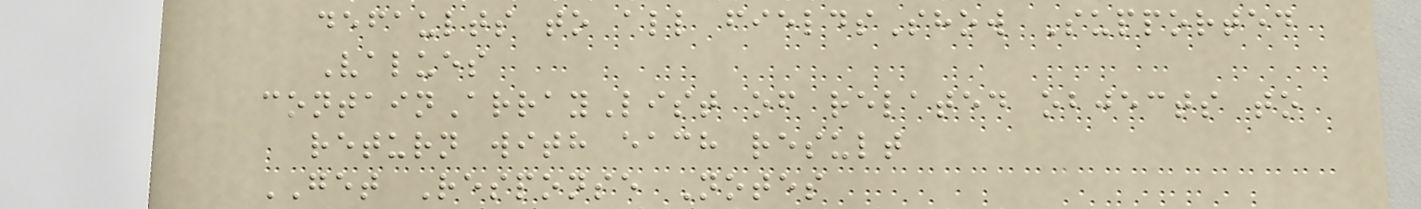defaults to all fieldsShow Supported
Values
containArrayList of related objects to
return with each result
GET Response Notes
